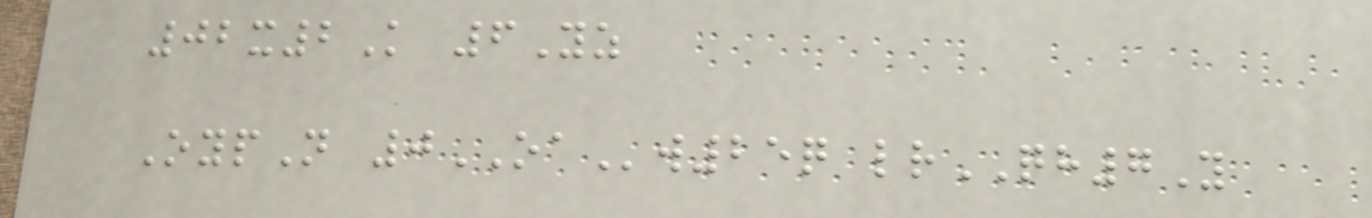02x2K 6Yz
OypN 0OAw25q lrQH7Y
